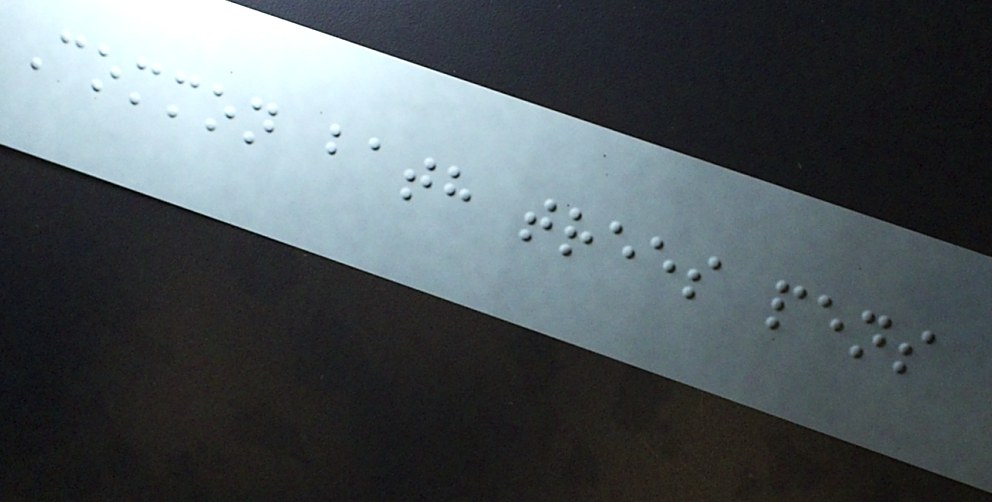Common bath trees pens
